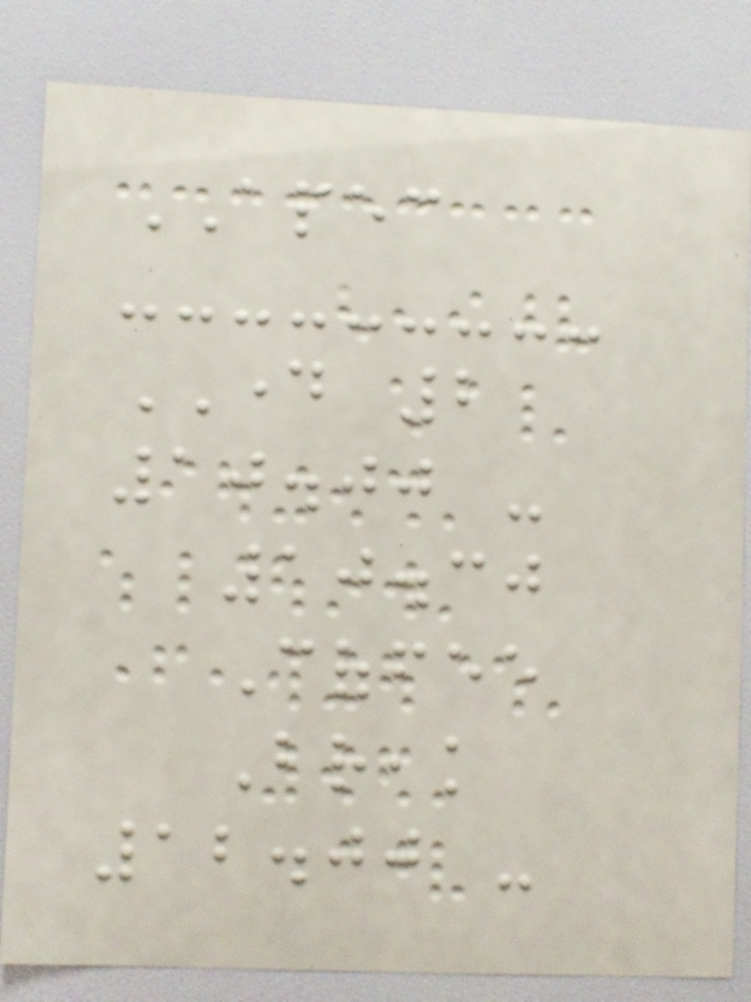APEC
DAY 2
10.00 -
10.30
Coffee
Break
12.00 -
